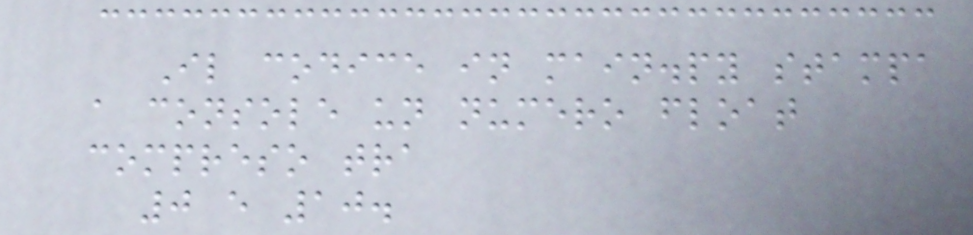Il codice in main.py stampa
a console un numero float
compreso tra
0 e 10.
